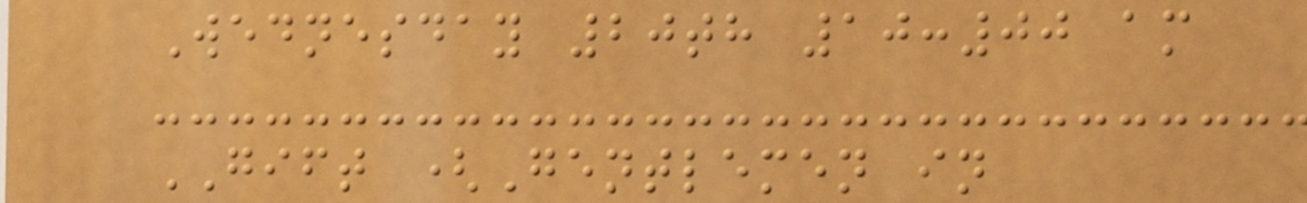Wednesday 20th 10:00 am
GIFT (Gentlemen in
